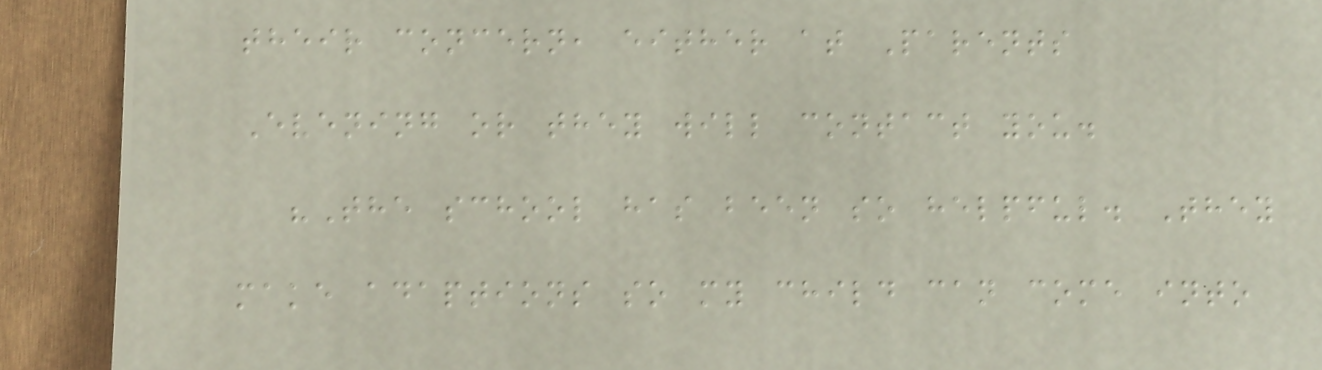their concern, either at Parents
Evening or they will contact you.
"The school has been so helpful. They
make adaptions so my child can come into
